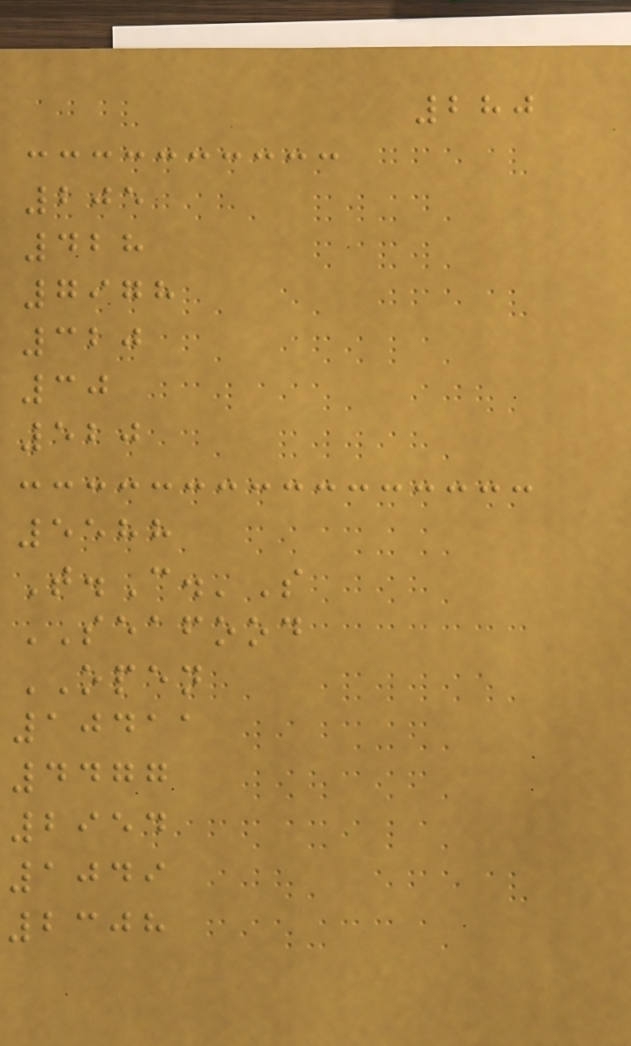280
205
428
7978
320
30
520
5588
T.C.'S
SEAFOOD
OPEN
10411
4477
2954
1049
2308
